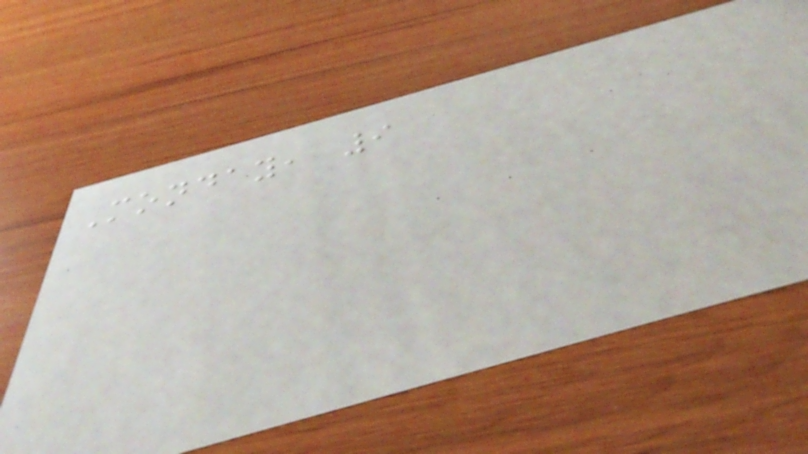Monday, 9
